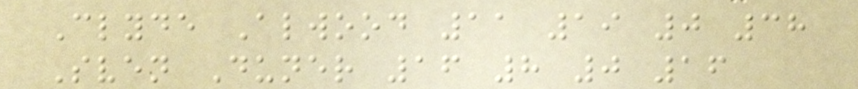Clyde Alwood 11 19 0 38
Sven Duner 16 8 0 16
